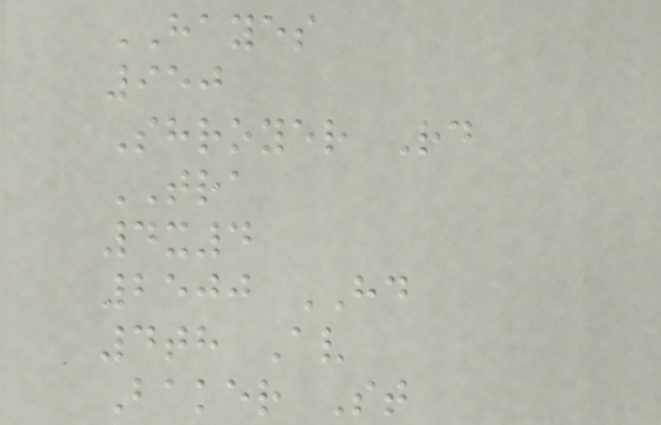HAYES
950
Shroyer Rd
TRA
4x4
2500 HD
4th Av
Baker St
